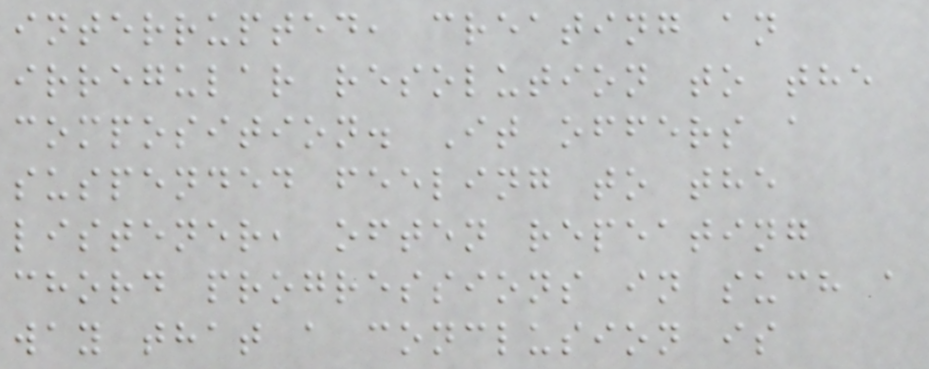interrupted, creating an
irregular resolution to the
composition. It offers a
suspended feeling to the
listener, often repeating
chord progressions in such a
way that a conclusion is
